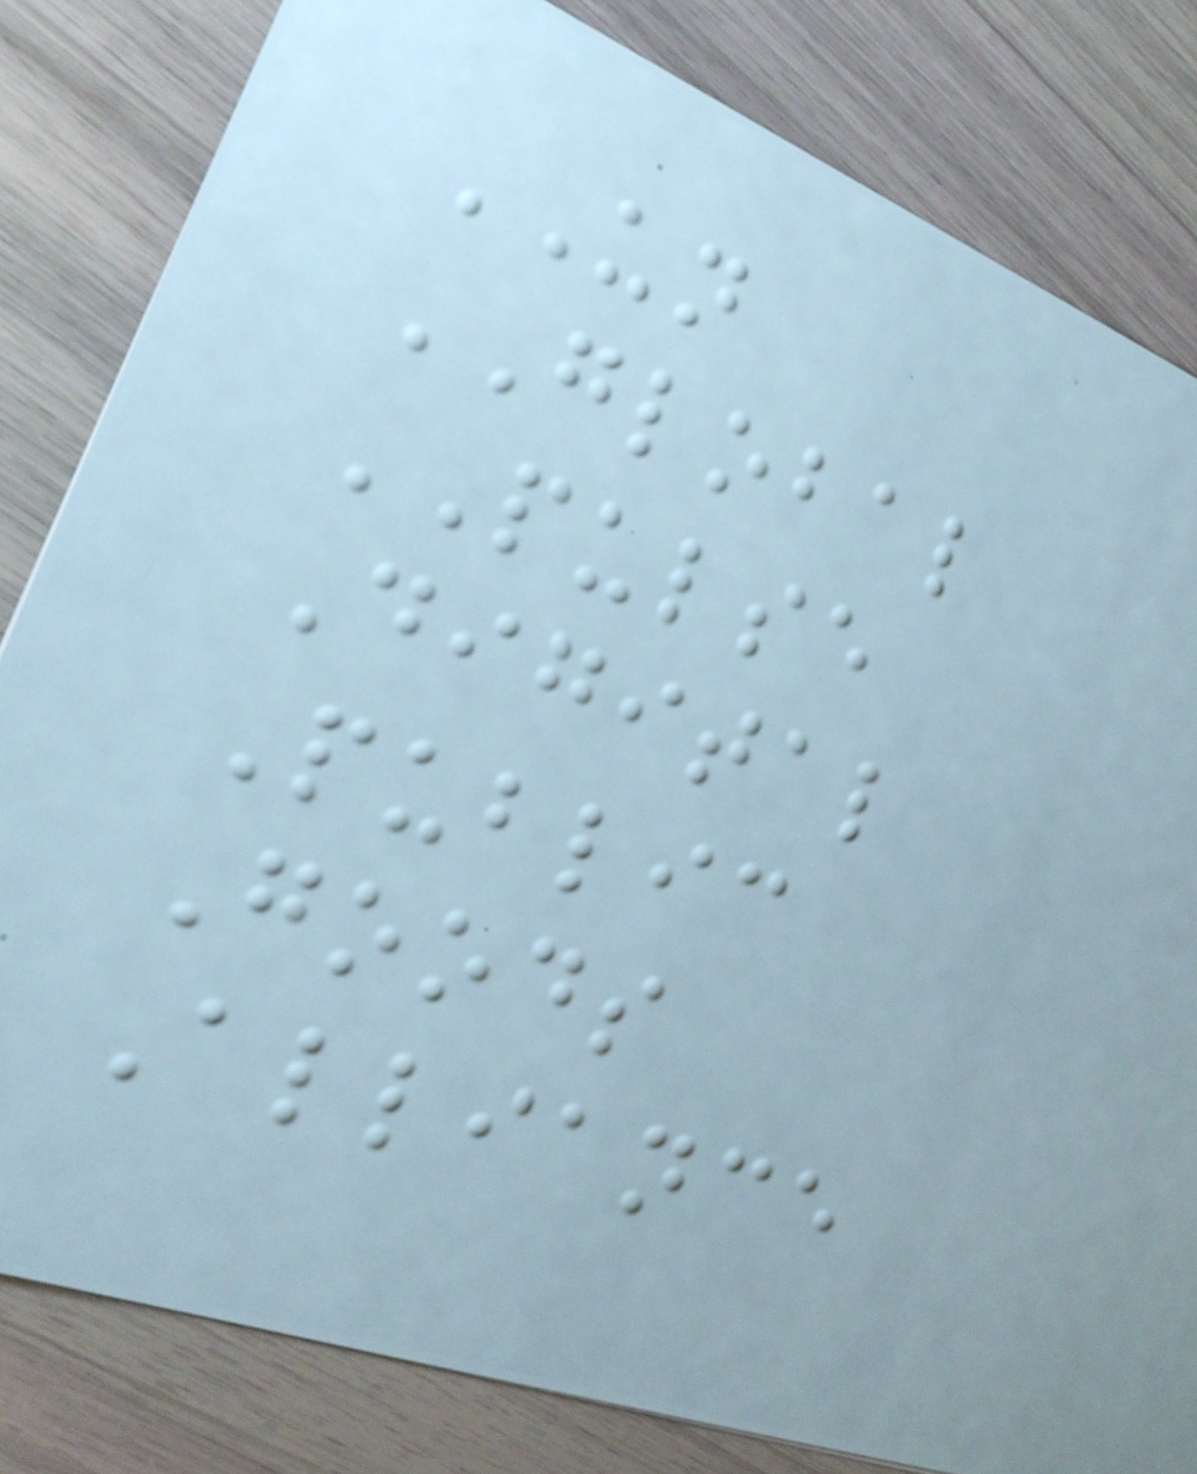UN
GLOBAL
PULSE
Digital
Public
Goods
Alliance
